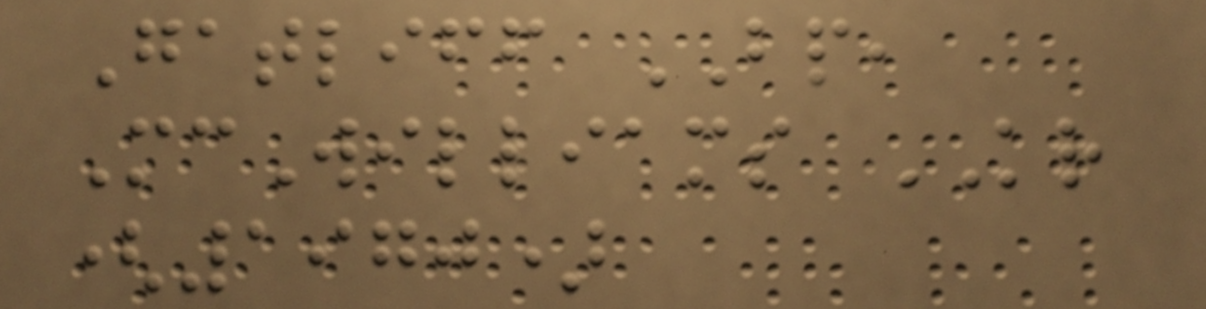Gatliff BP,
McWilliams KR
(1970)
